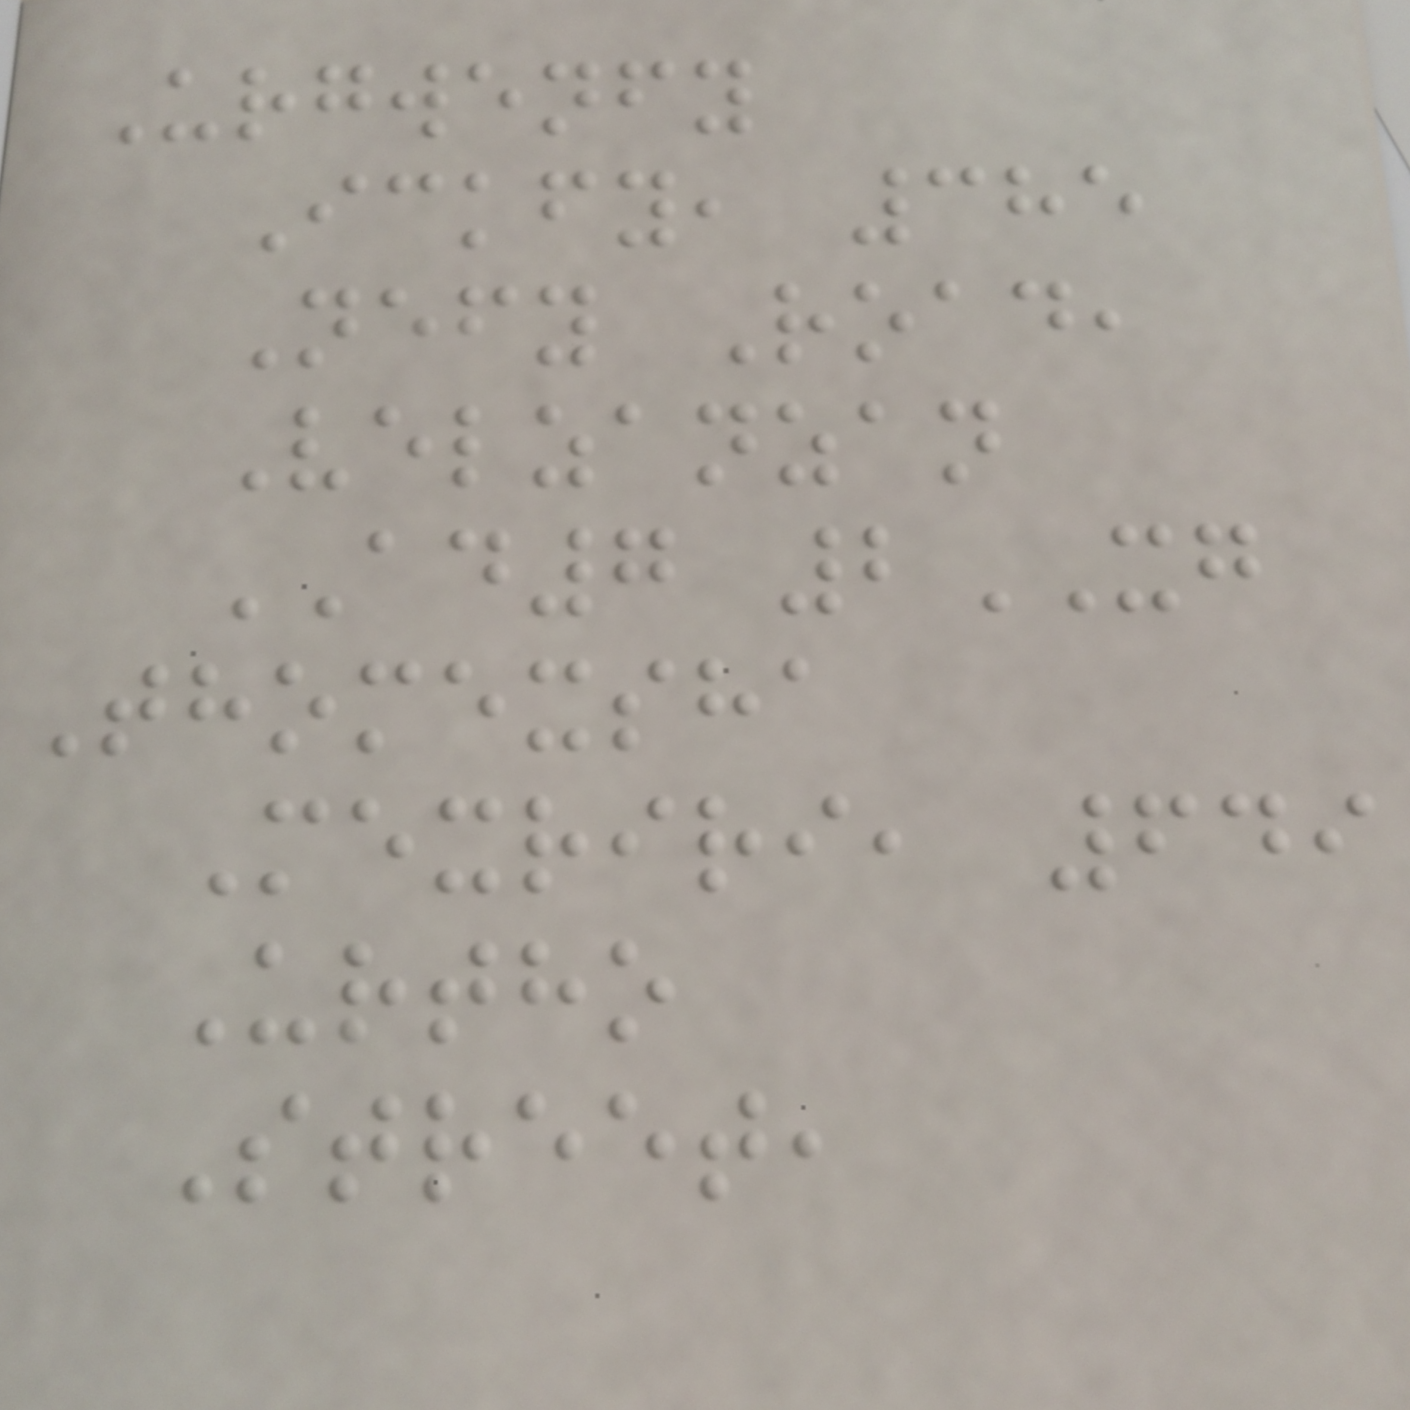Urgwenfy
Ickfy, 385
Nefy Road,
Velzanzan
AD7 2XG
Thomexsha
Mexriri, 649
Urtho
Street,
